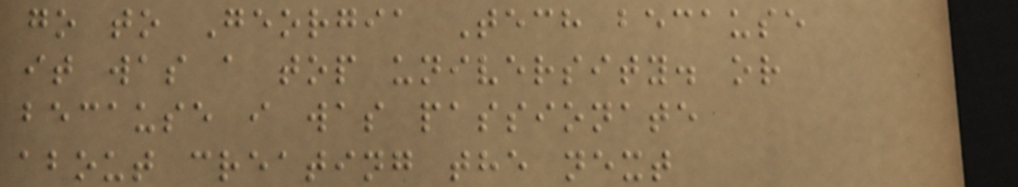go to Georgia Tech because
it was a top university. or
because i was passionate
about creating the next
